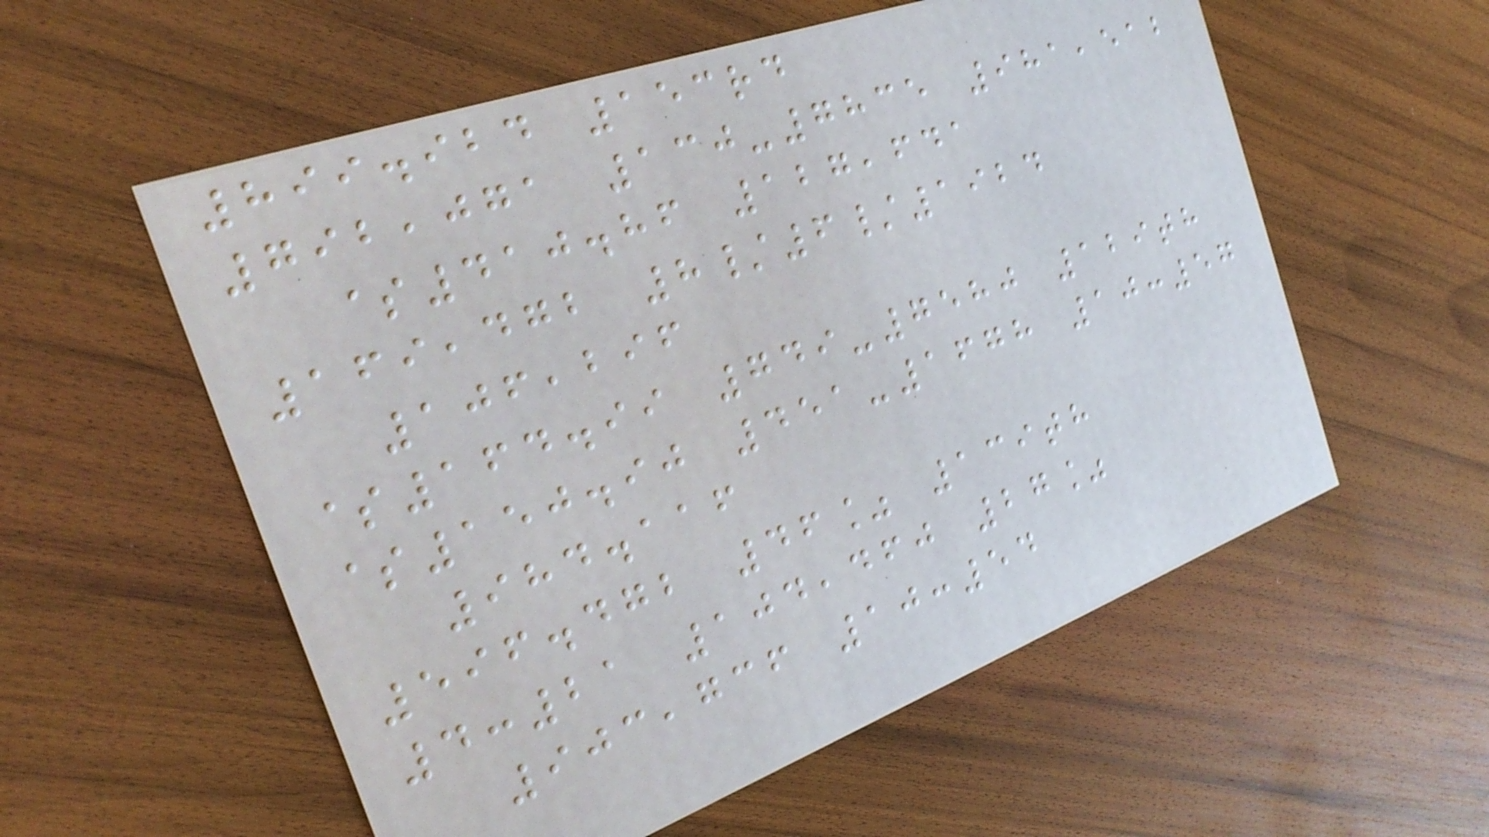899.924 153rd
792,071 130-7835 981,512
$410.86 127,641
169,472 8/6/1924
106,296
$164.99 749-7580 129th
$150.90 451-1678 10:57
984.116
596.472 46% 139th
4:21 104,460 27%
903,736 10:54
